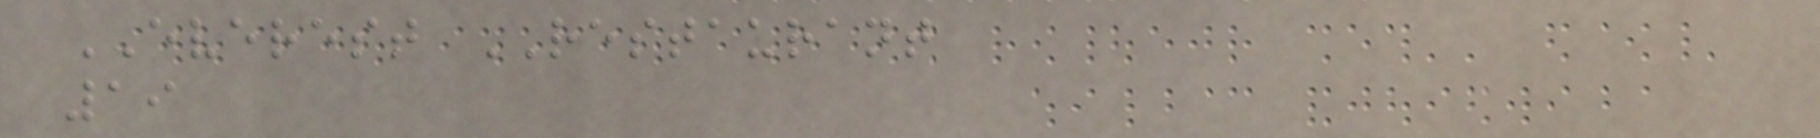EVEREST RESTAURANT
19
